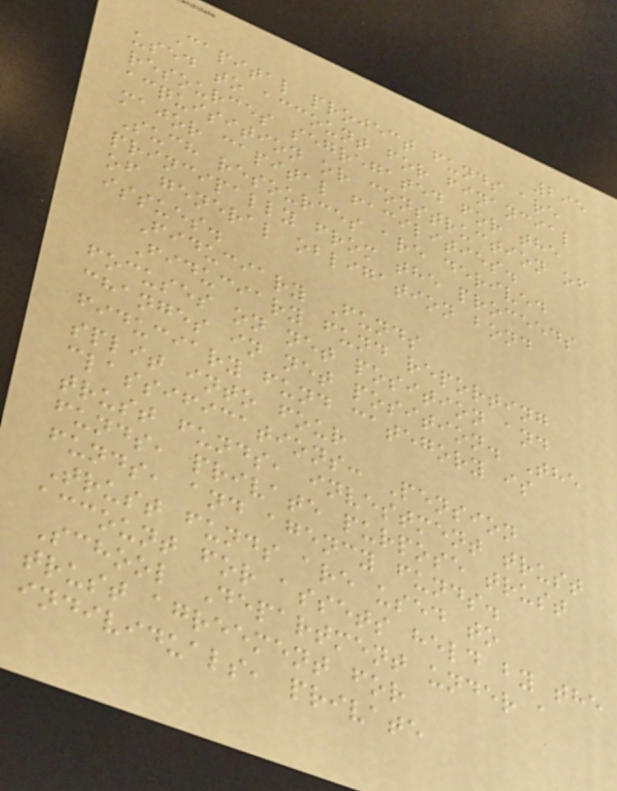295
Capital project funds are
used to account for financial
resources segregated for the
acquisition or construction of
major capital facilities.
Such resources are derived
principally from the proceeds
of general obligation bond
issues.
Fiduciary Funds
Fiduciary fund reporting
focuses on net position and
changes in net position. The
fiduciary fund category is
split into four
classifications: Pension
trust funds, investment trust
funds, private purpose trust
funds, and agency funds.
Trust funds are used to
account for assets held by the
School Department under a
trust agreement for
individuals, private
